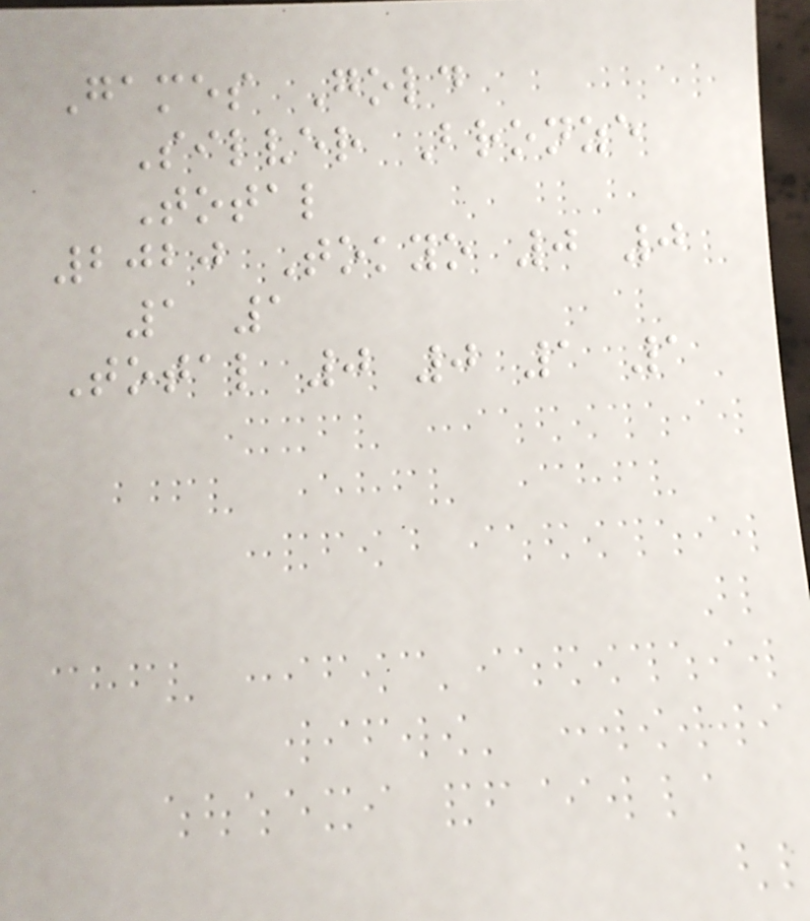Games Gold
Silver Bronze
Total
2020 Tokyo 0 0
1 1
Total 0 0 1 1
